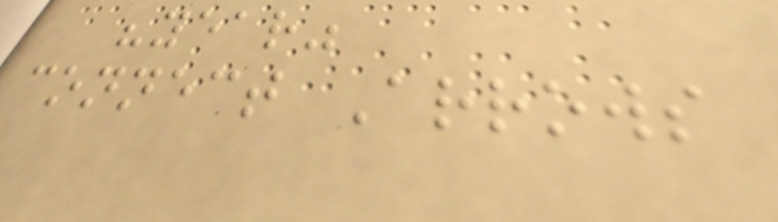"year"
connect Arrows
